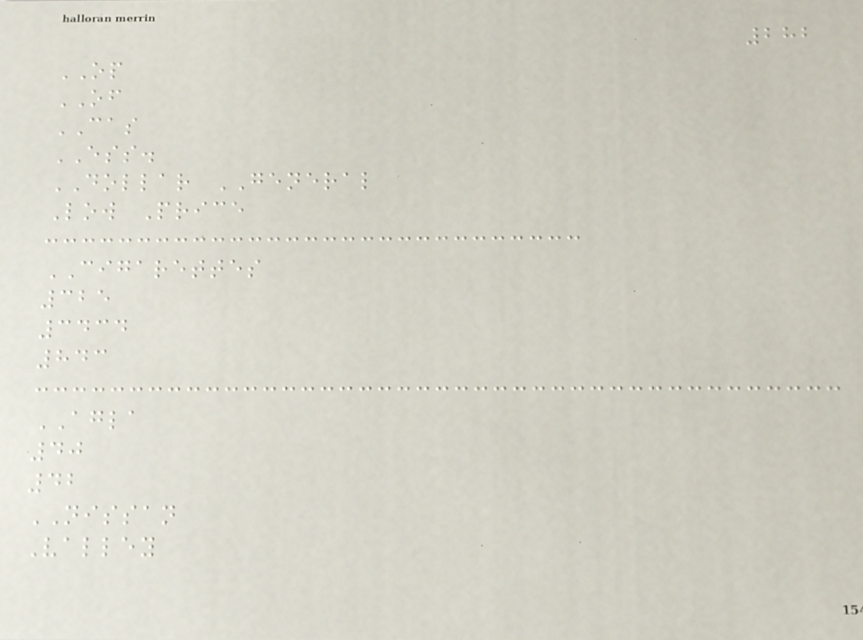282
OP
OF
CAS
ESS.
DOLLAR GENERAL
Low Price
CIGARETTES
325
3434
843
AGLA
40
42
NISSAN
Valley
